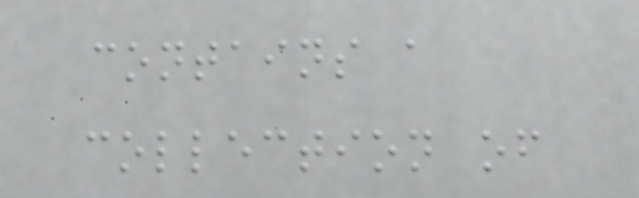contains a
collection of
